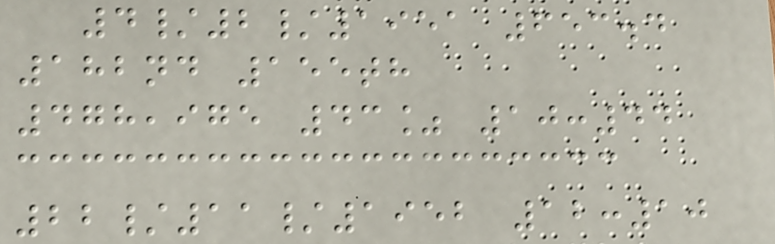4/2/1951 653.4
182nd 155th
478,975 43% 10:44
22/11/1952 12:10
